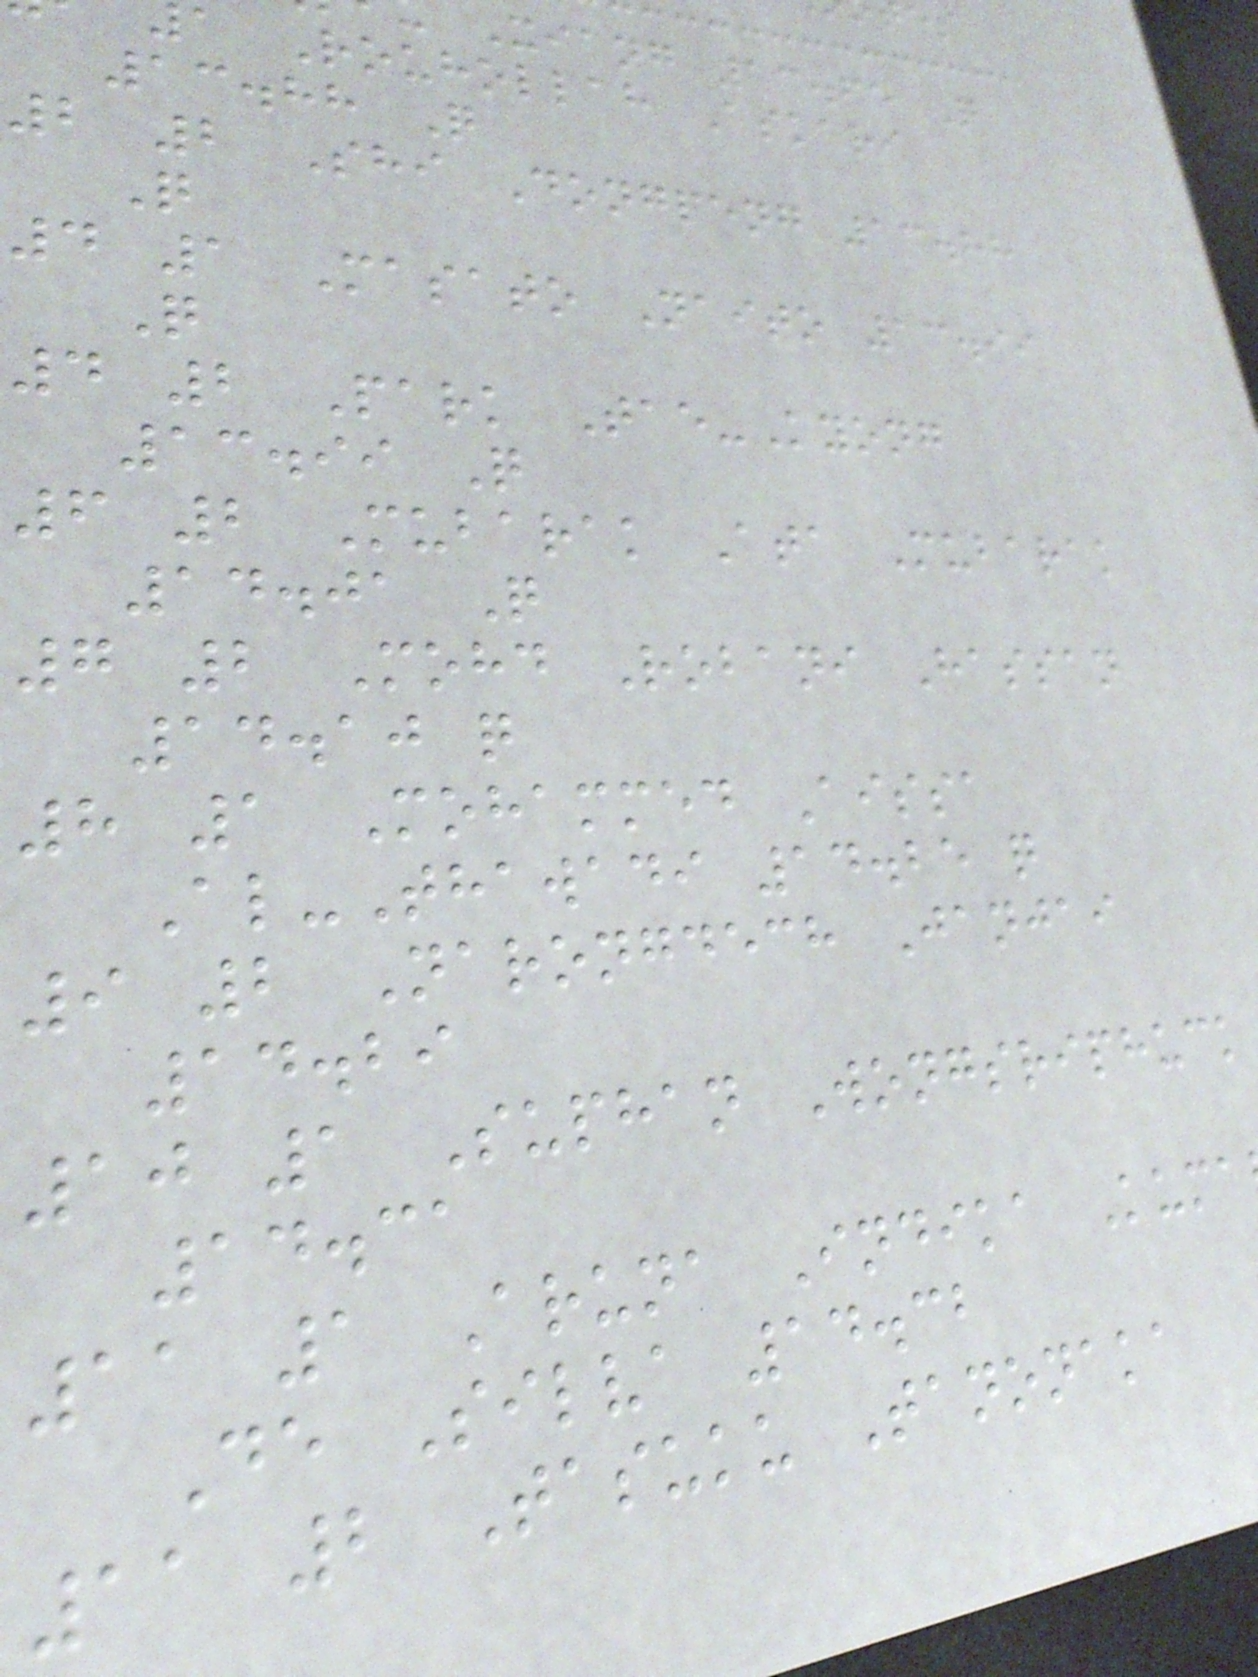Xiang 13.65 Q
a Rouhollah Askari
13.88 Q
2 2 Shi Dongpeng 13.88
Q
4 1 Masato Naito 13.99
Q
4 2 Park Tae-Kyong
13.99 Q
6 2 Mubarak Ata Mubarak
14.01 Q
7 2 Mohd Robani Hassan
14.10 q
8 1 Mohammed Aissa
Al-Thawadi 14.25 q
9 2 Narongdech Janjai
14.29
10 1 Suphan Wongsriphuck
14.31
11 1 Aruna Indika Kuma
De Silva 14.32
11 2 Tasuku Tanonaka
